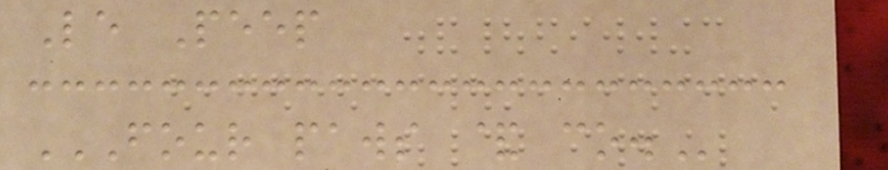Le Peep
FOUR PAWS & CO.
